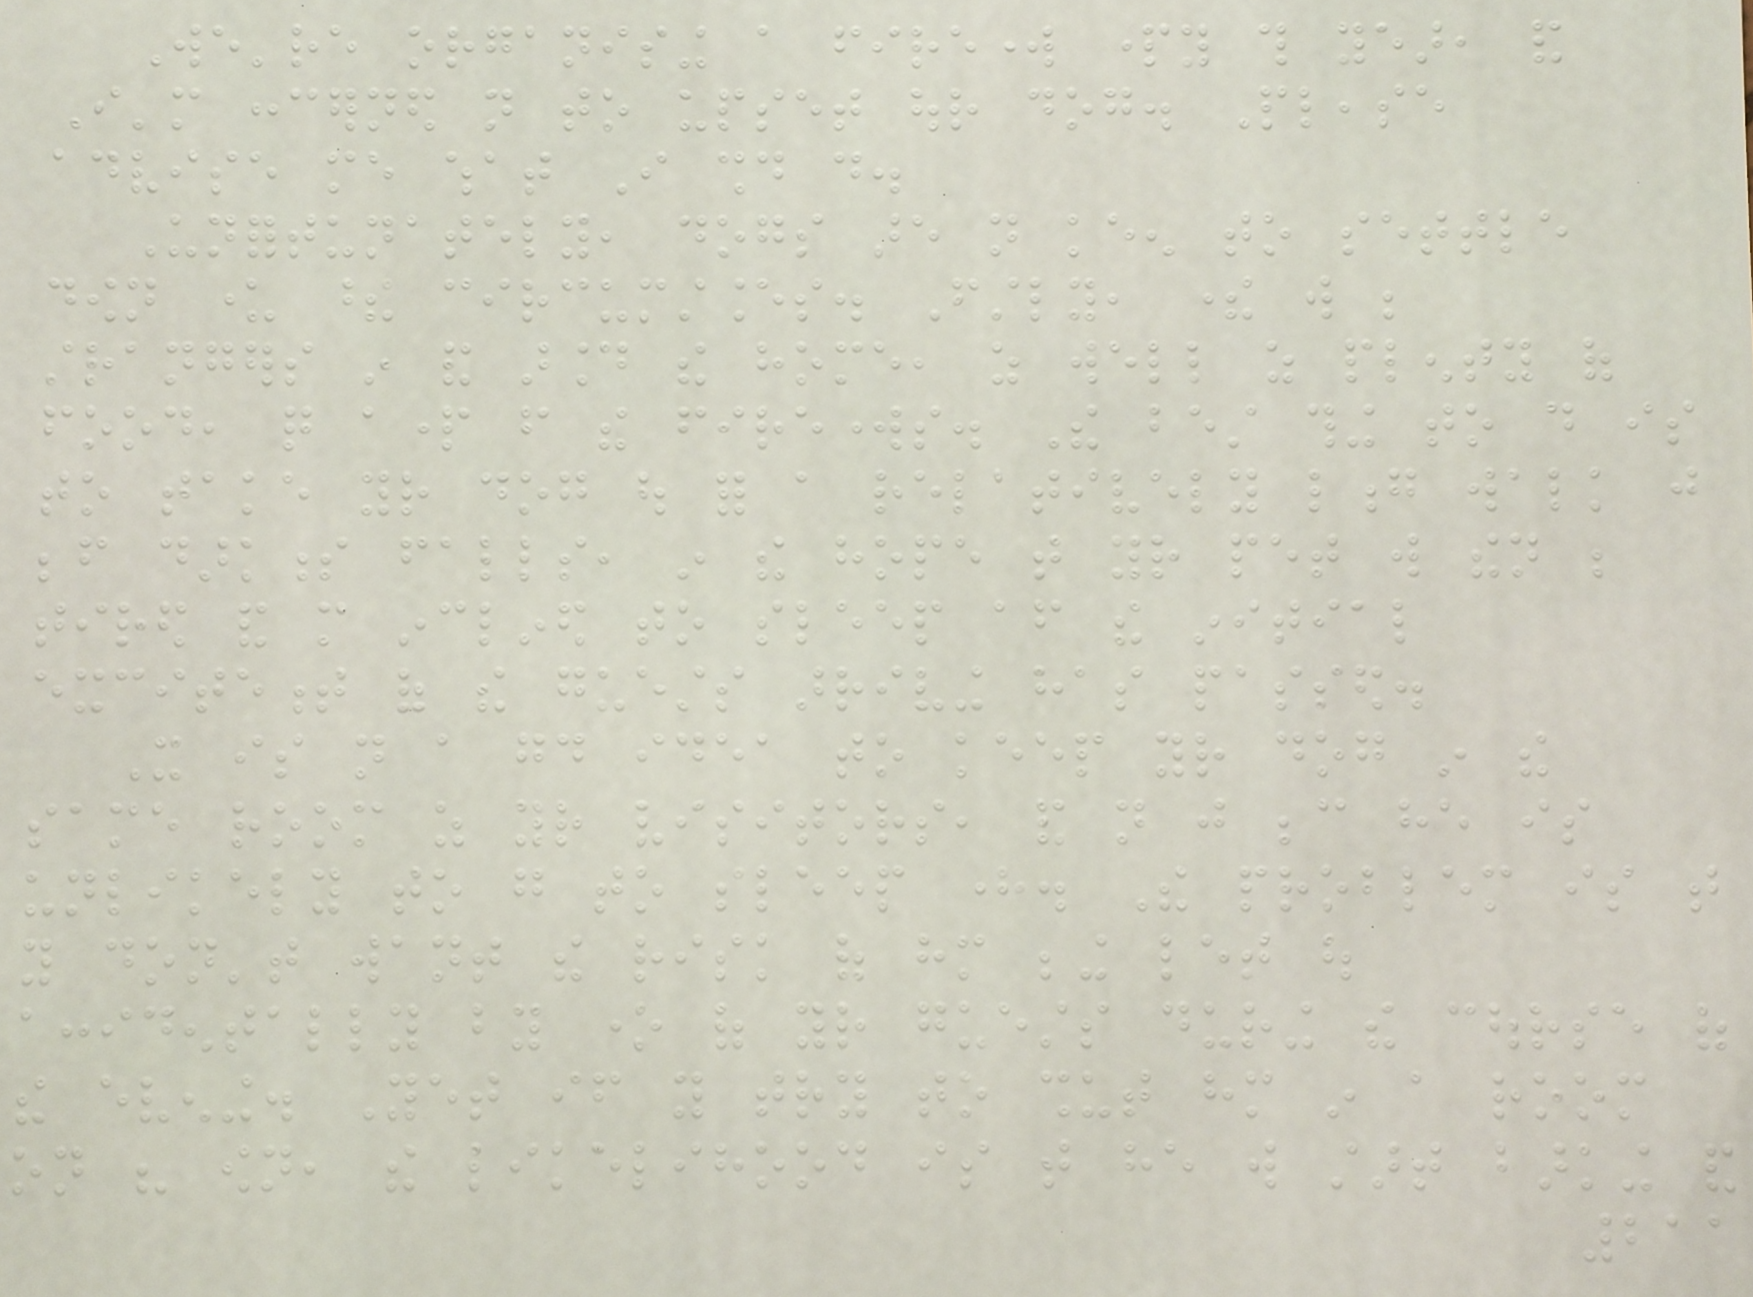We're organising a firework party this year, and
I'm concerned not to upset our dog. Please
advise me what I should do.
Unfortunately, dogs are not keen to settle
down under these circumstances. Firstly, there will be
strangers in and around the home, as well as plenty of
food, quite apart from the fireworks. The best thing to do is
to take your dog out for a relatively long walk just
before darkness falls, in the hope that your pet will then be
tired and more inclined to sleep after the initial
excitement of the guests arriving has passed.
It is not a good idea to keep your dog in the
same room as your visitors, and not just because he is
unlikely to go to sleep here. The problem is that
you don't want the risk of him being let out
accidentally by one of your guests during the course of
the evening. Yet if you try to shut him in a room
on his own, the likelihood is that he will start barking and
211
